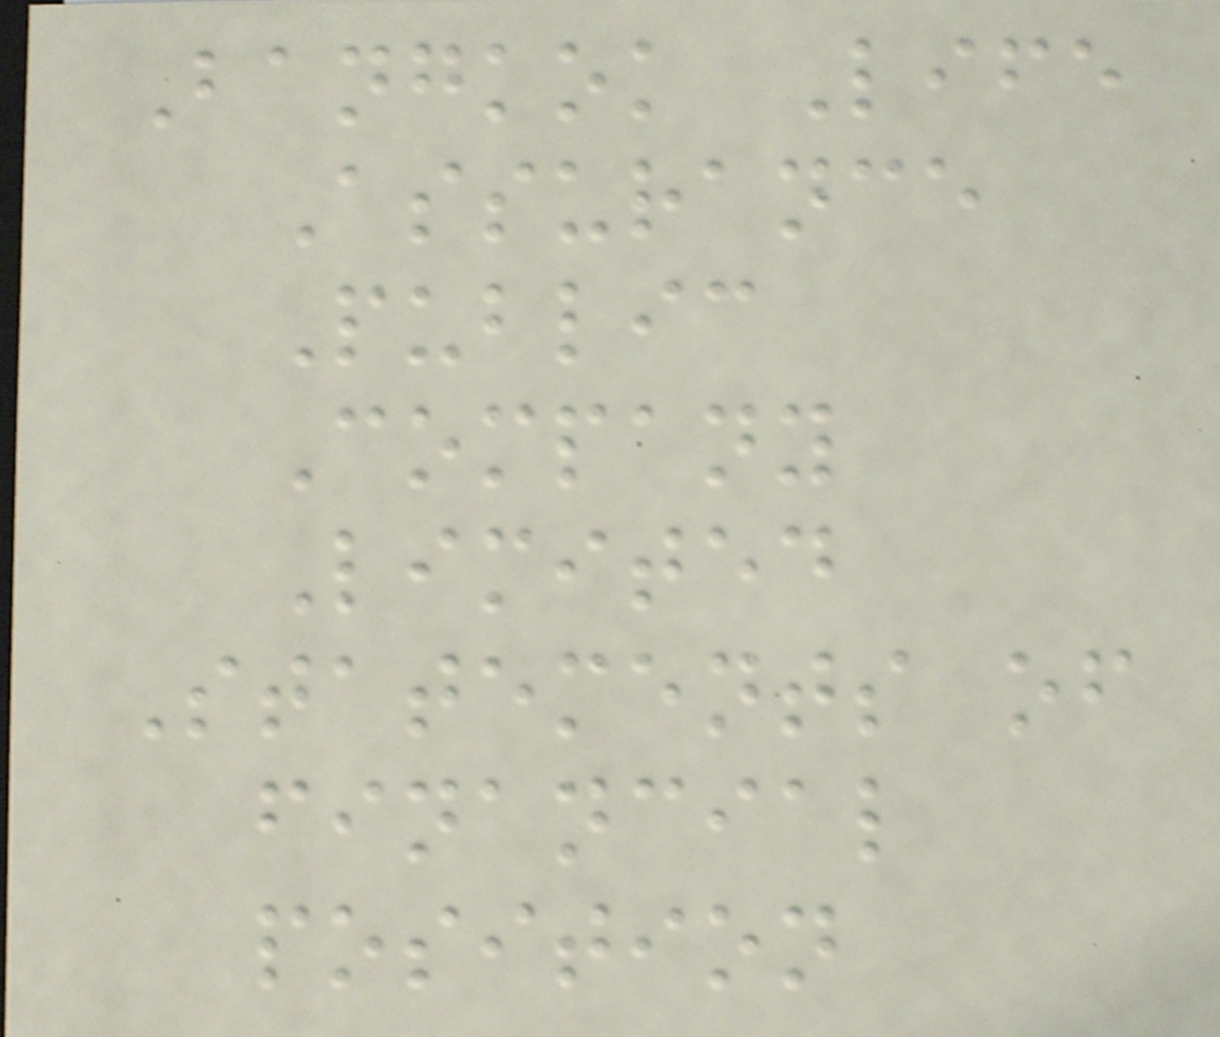Bangkok Life
Assurance
Public
Company
Limited
Statements of
financial
position
